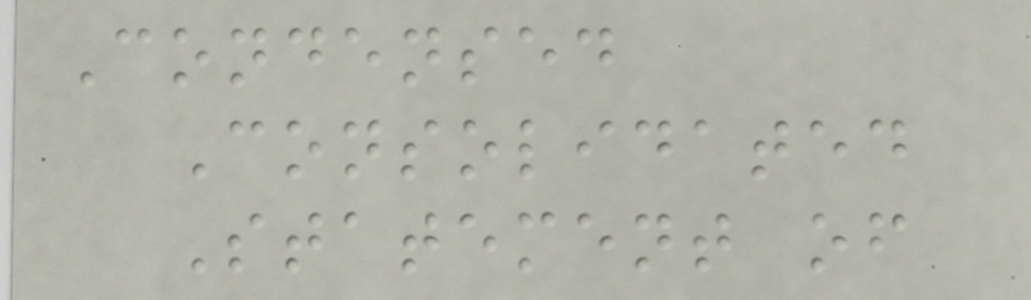Condensed
Consolidated
Statement of
